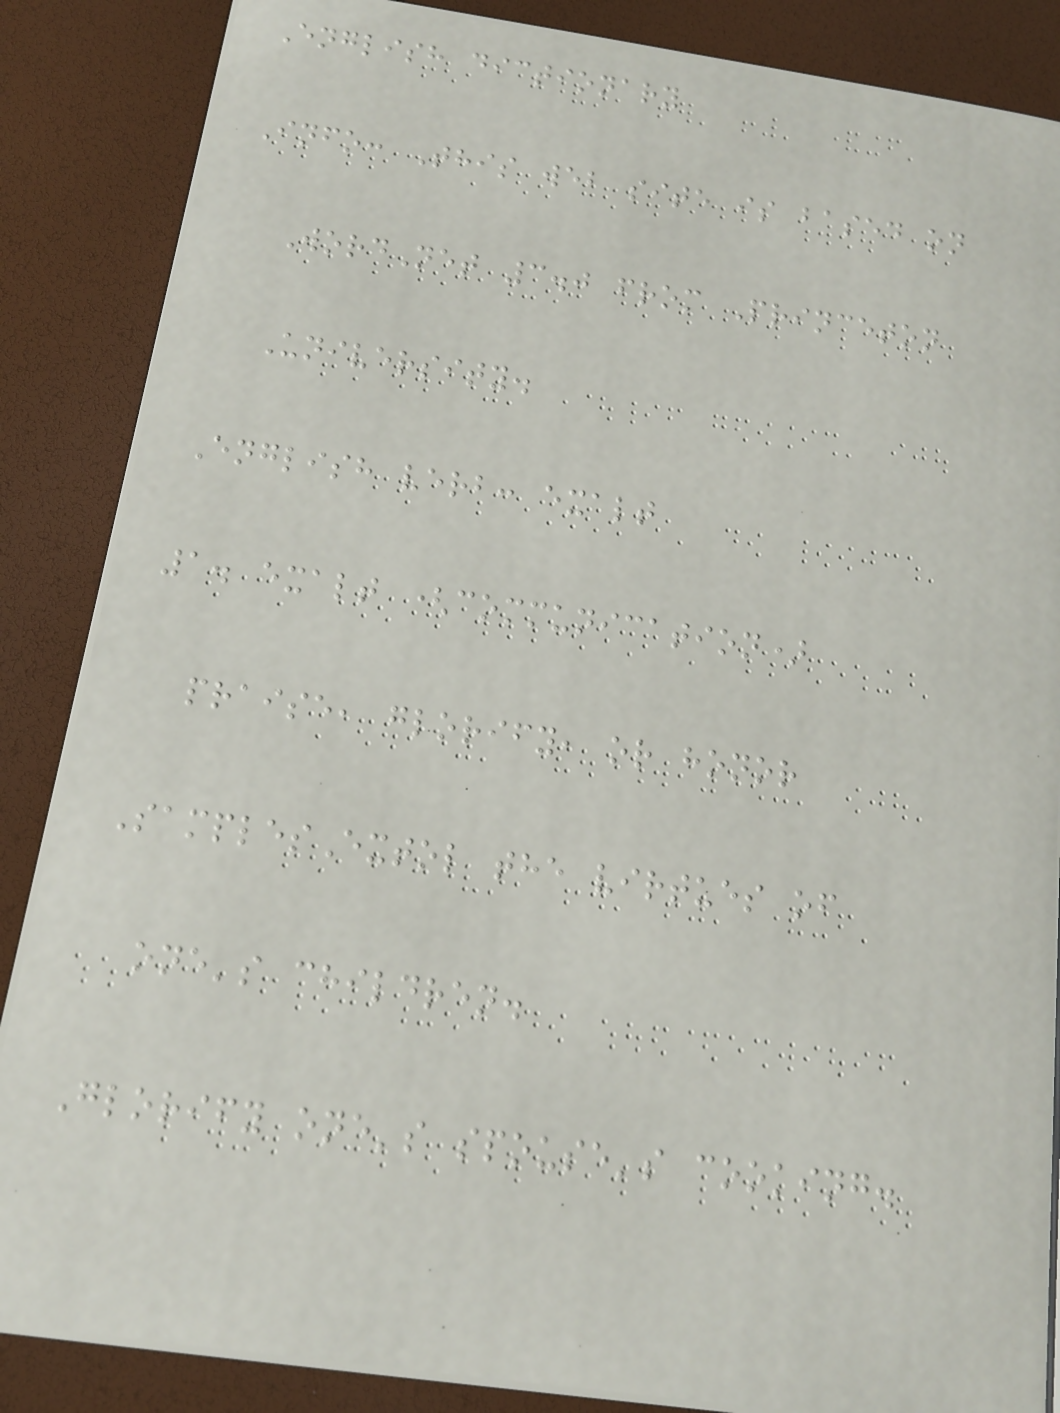English dictionary
Info: This web site is based on
WordNet 3.0 from Princeton
University.
English verb: exalt
1. exalt (communication)
praise, glorify, or honor
SamplesExtol the virtues of
one's children.
Glorify one's spouse's cooking.
